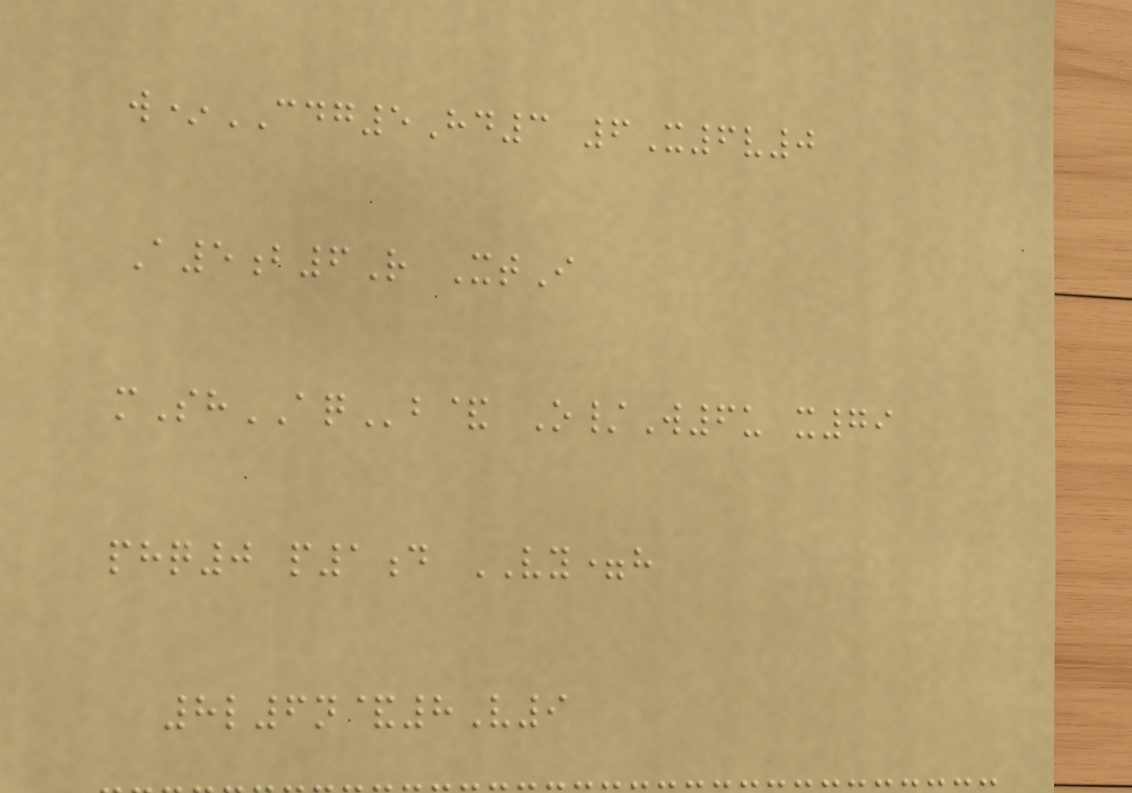w*CDG5Hd3 6X6v0
A5b6R XtI
mShAQb& O/W6u x79
phq0 p1d VY=h
8l6n&8V9
